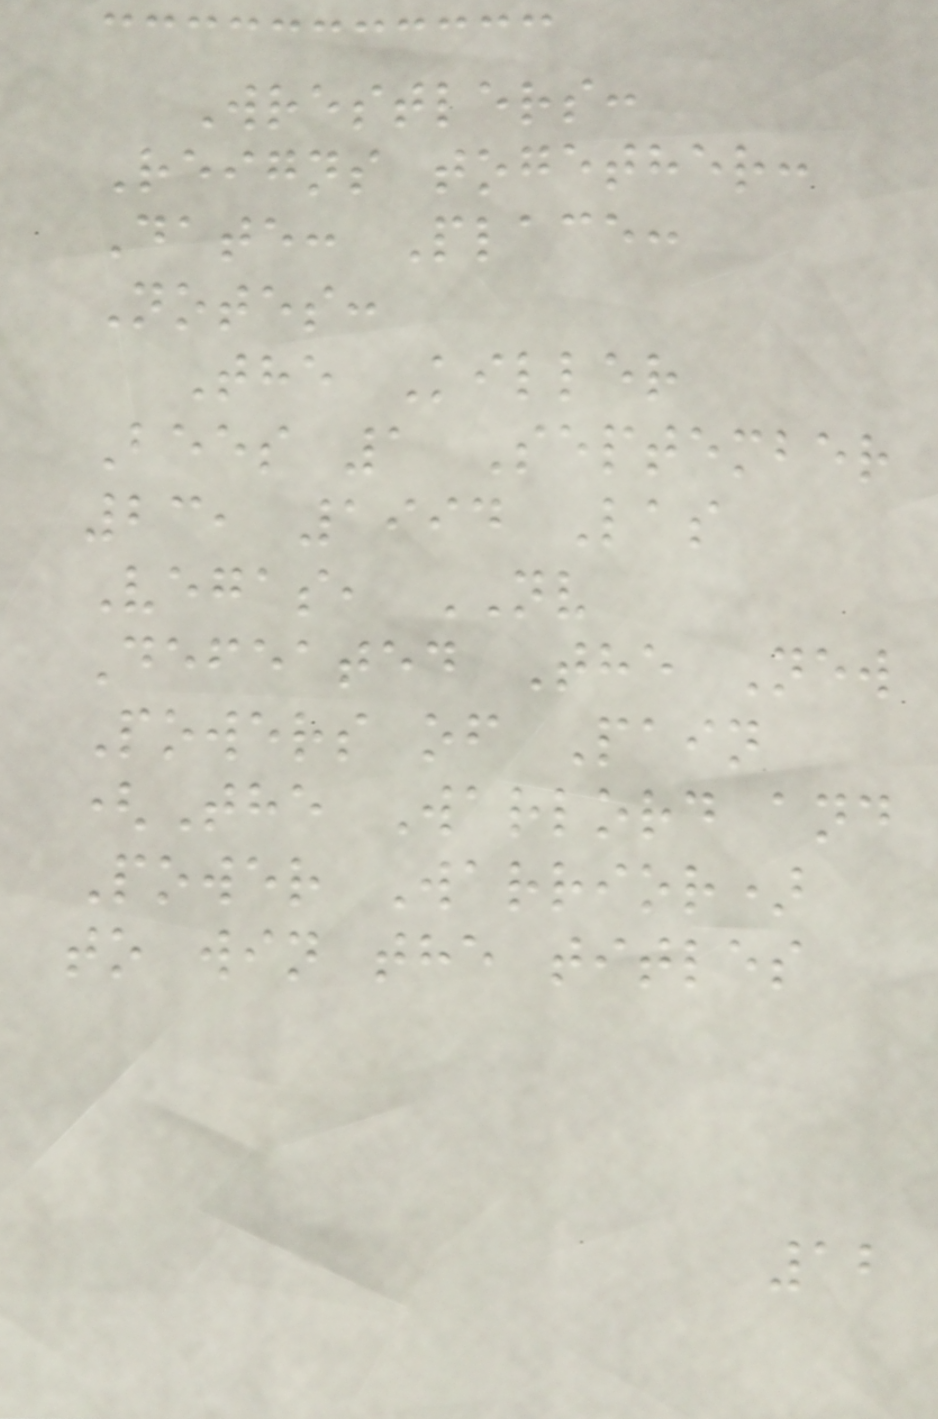Wrestlers:
Reigns together:
Date: Place:
Notes:
The Killer
Bees 1 September
23, 1994 Las
Vegas, NV
Defeated The New
Powers of Pain
(The Warlord and
Power Warrior)
to win the titles
12
